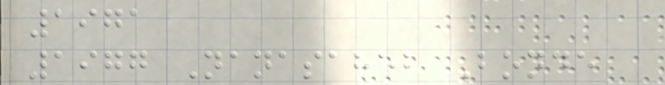1971
1977 Nanasaheb Bonde
